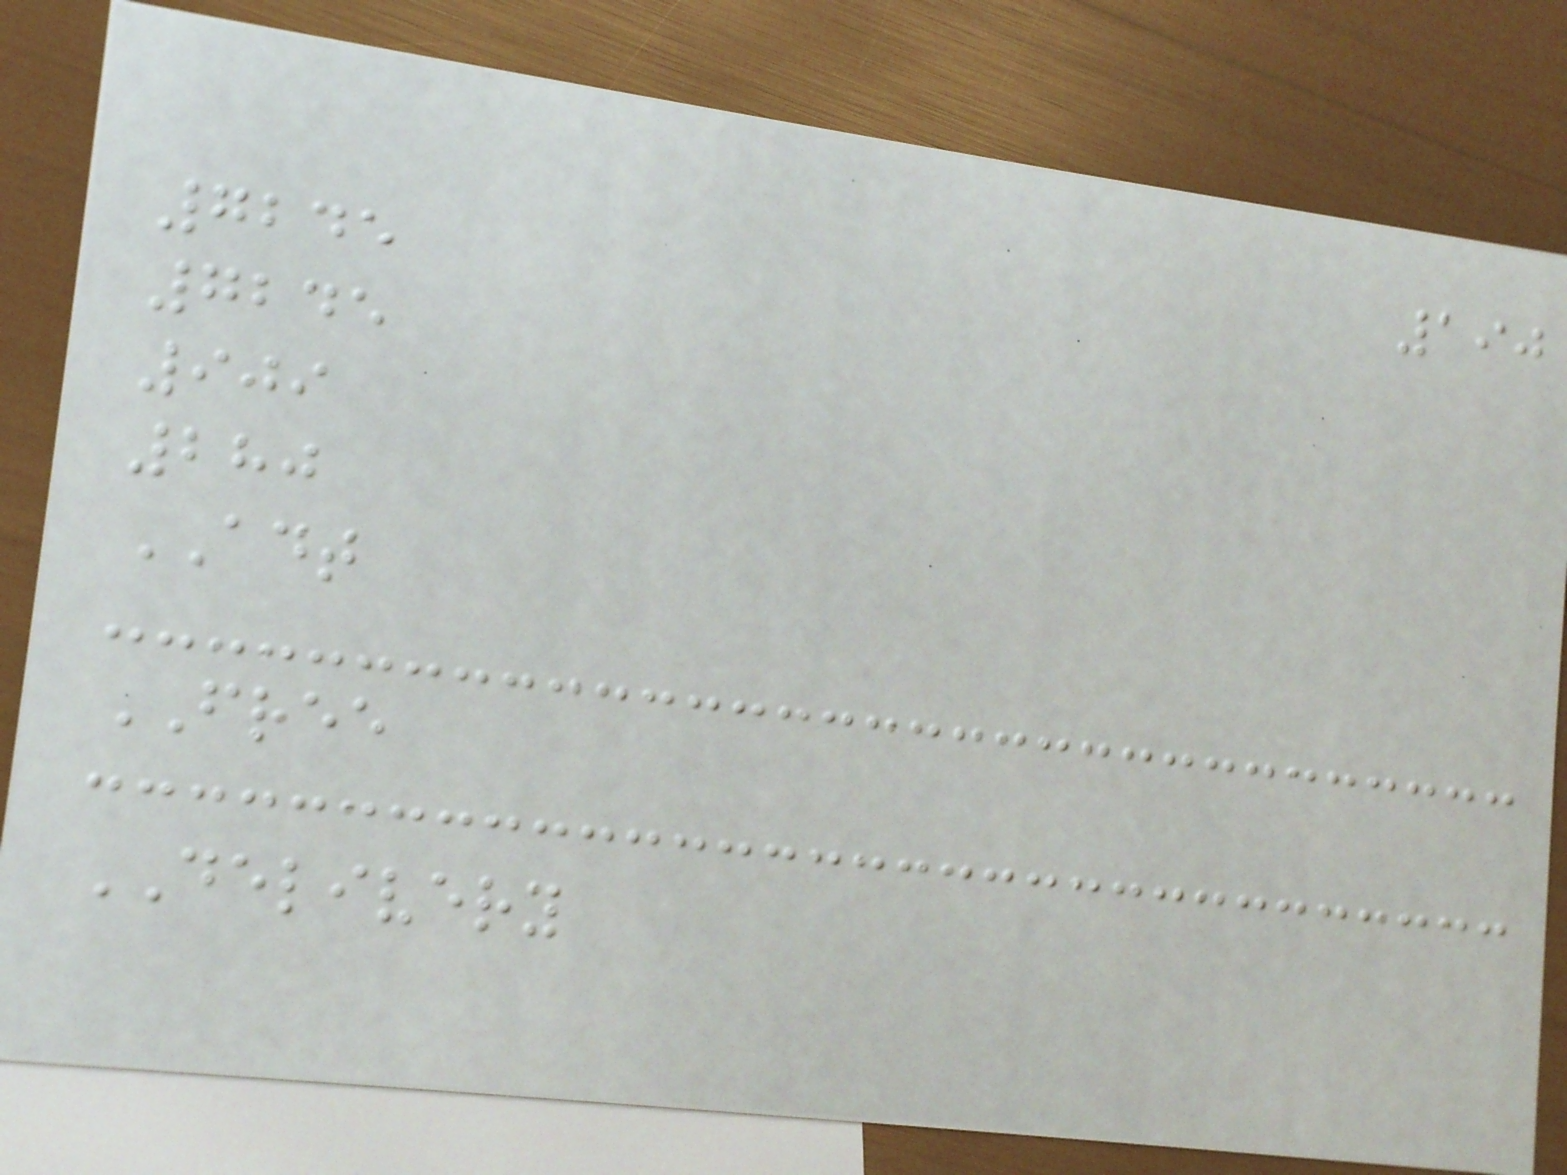190
7245
7245
909
280
ADT
FREE
DELIVERY
